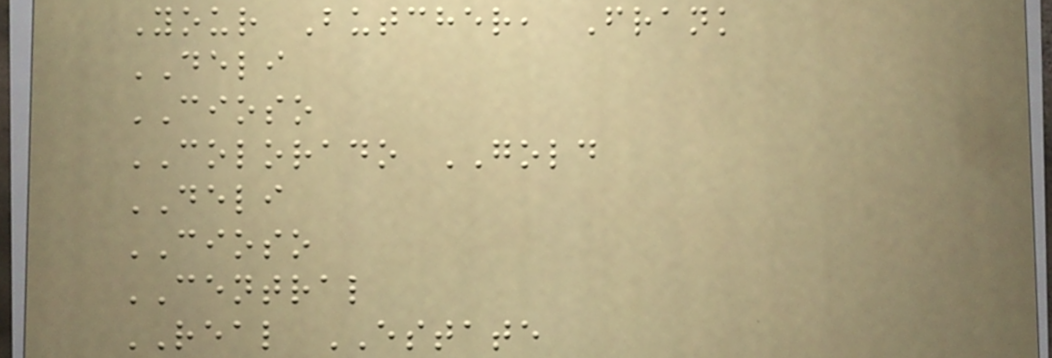Your Butcher, Frank
DELI
CIOSO
COLORADO GOLD
DELI
CIOSO
CENTRAL
REAL ESTATE
